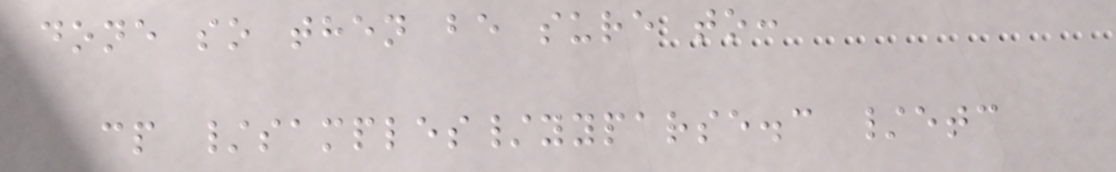done so then be sure to:
cp /samples/yyparse.c /etc
